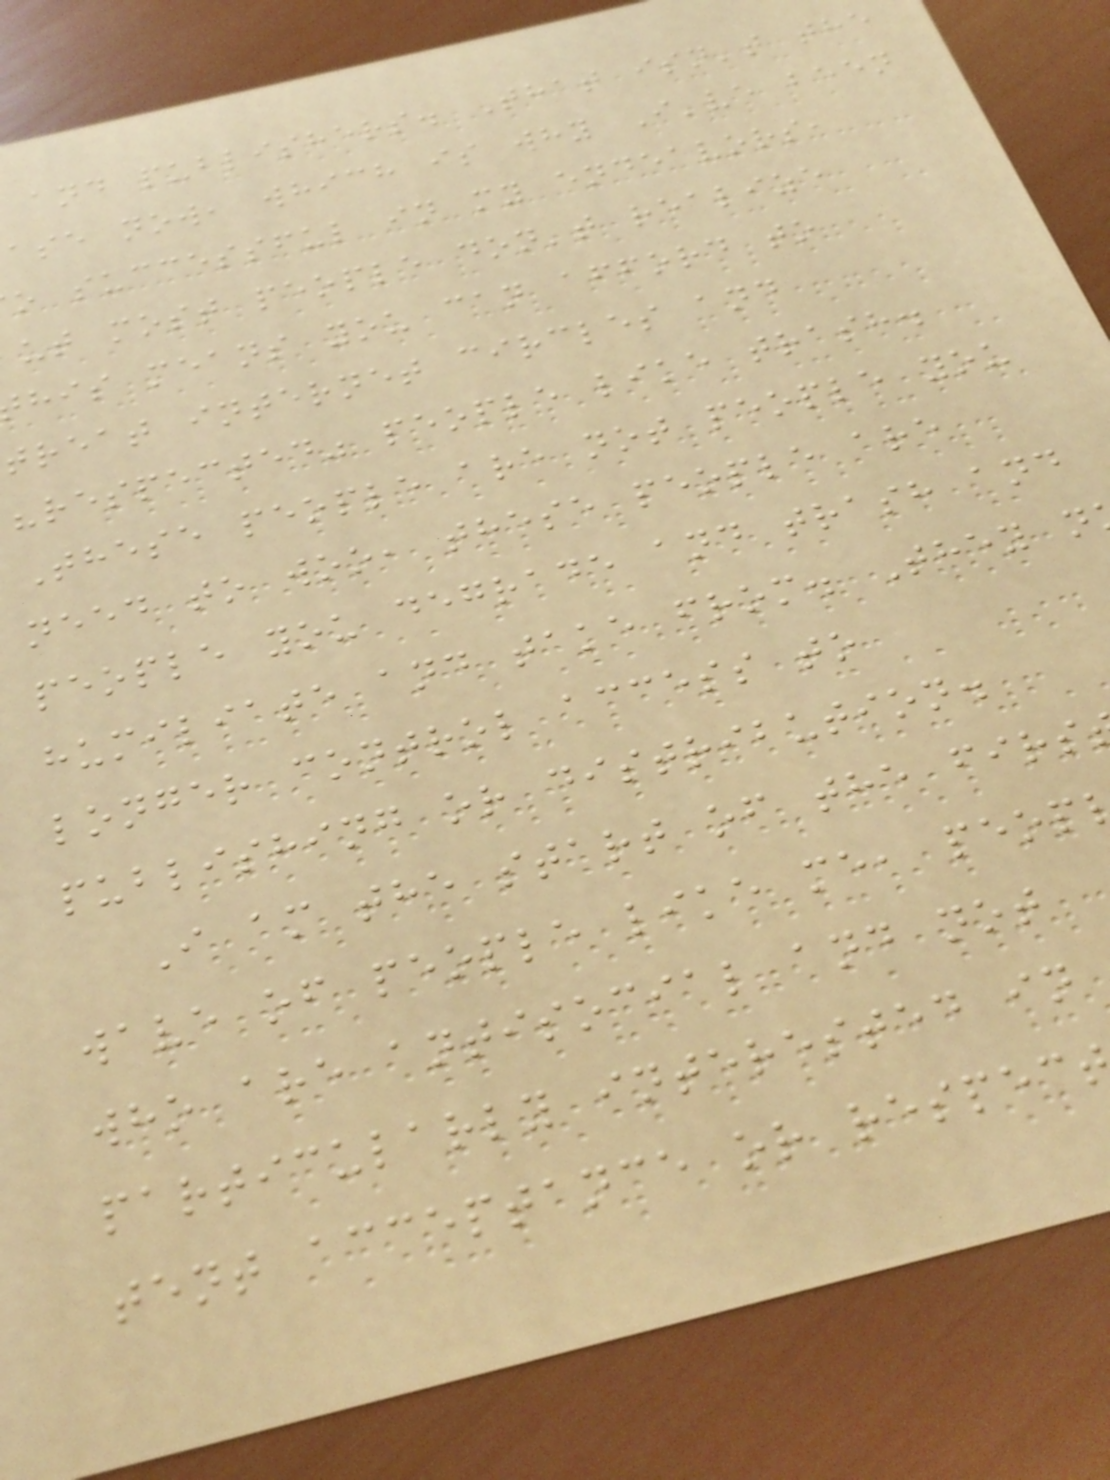and publishers. That isn't the
ase now, which is why I've been
o successful in my endeavors,
ut most people don't realize
his means you can afford to
treat internet circles and
"respected" people like trash.
These people are not people you
need to woo, these people are
people you degrade and trash and
humiliate and take from. They n
longer control access to
publishing or distribution.
I am the start of the firs
wave of people like me, peop
who are antisocial and not
particularly interested in
tent acceptance or respec
